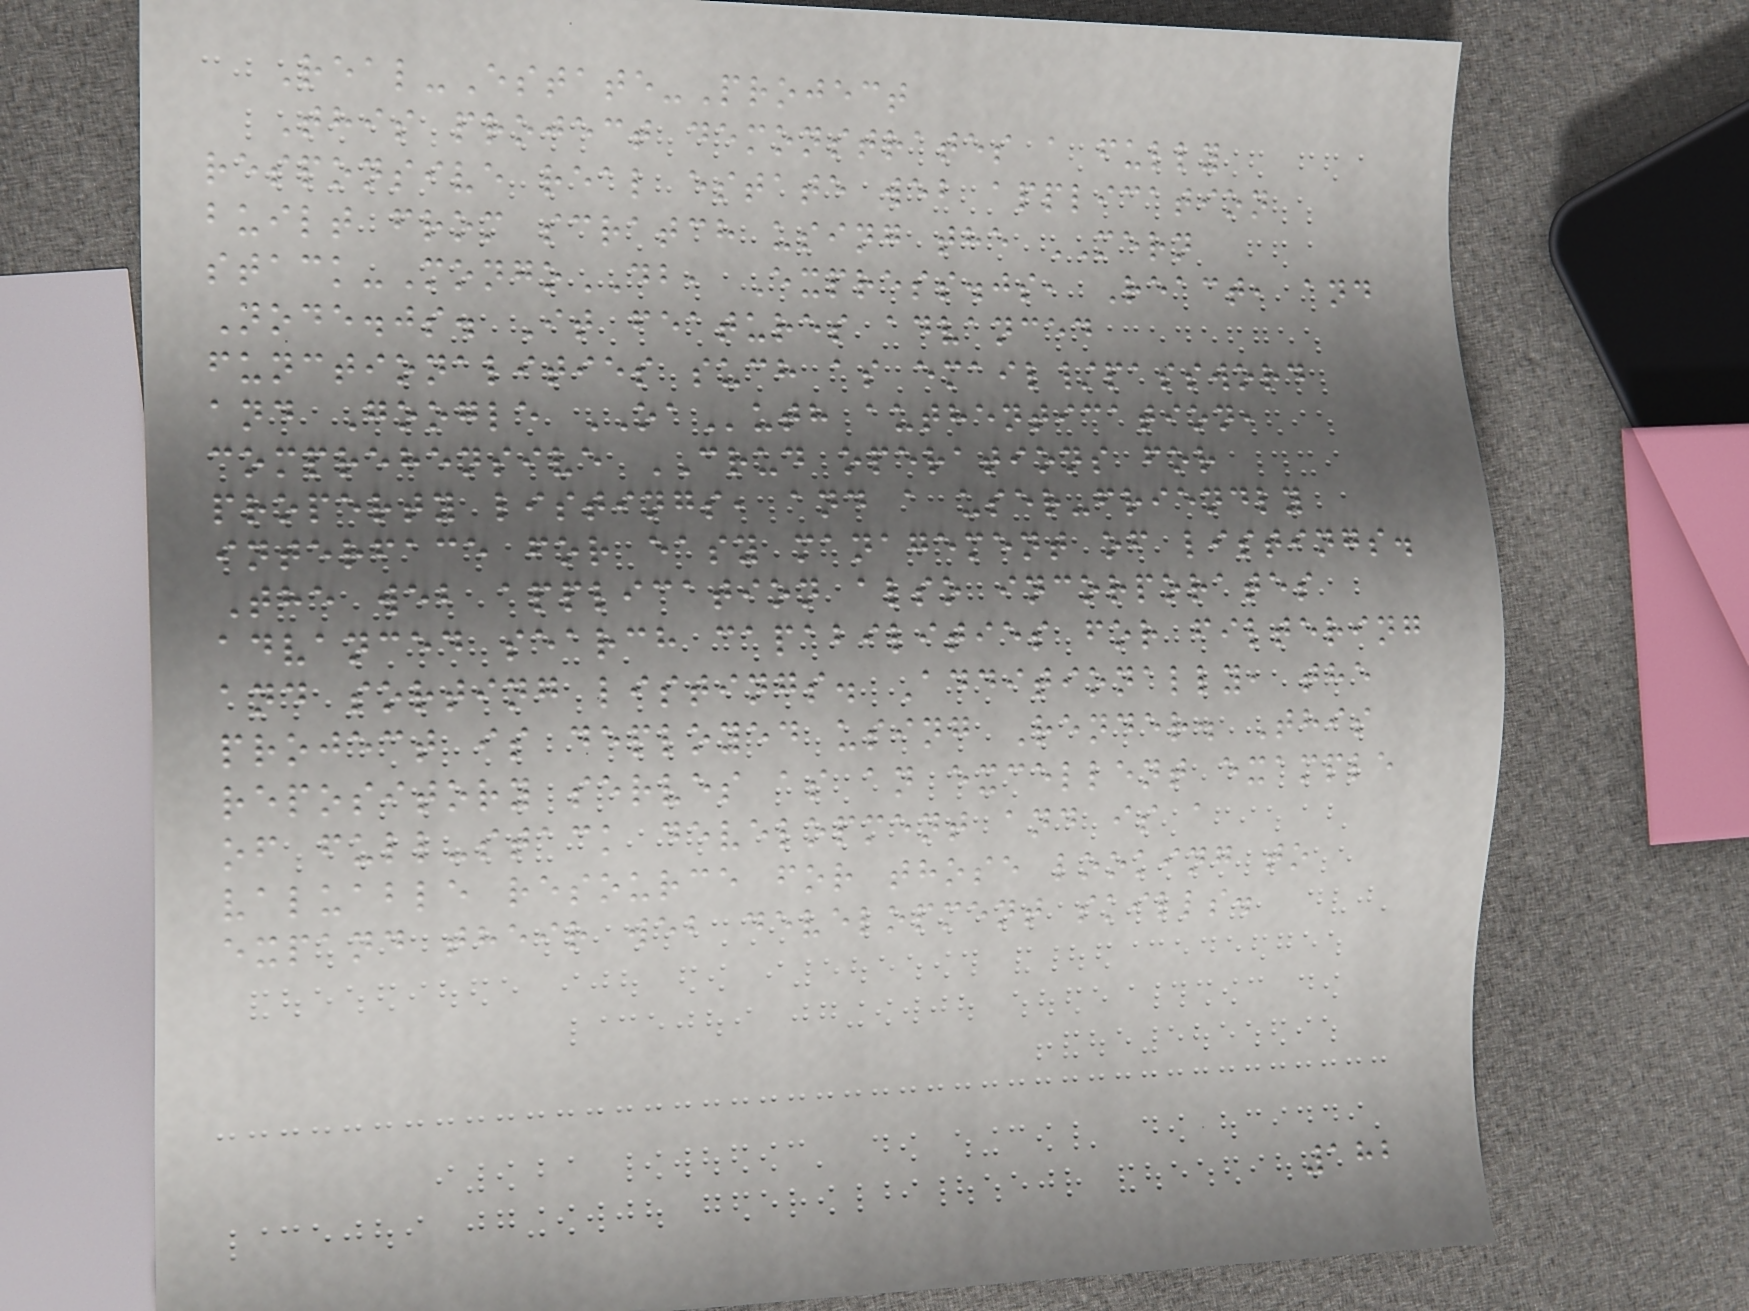Real-Estate-Project
This project demonstrates a fully
responsive real estate web application
built from scratch using the MERN
stack-MongoDB, Express.js, React, and
Node.js. It features advanced
functionalities such as email/password
and Google OAuth authentication,
comprehensive CRUD operations for
property listings, and a user-friendly
interface for easy management of listings.
The web application also incorporates
advanced search capabilities for filtering
and sorting listings. Additionally, the
project is deployed using Render. This
repository serves as an excellent example
of full-stack development and is a
valuable resource for those looking to
expand their web development skills.
182
